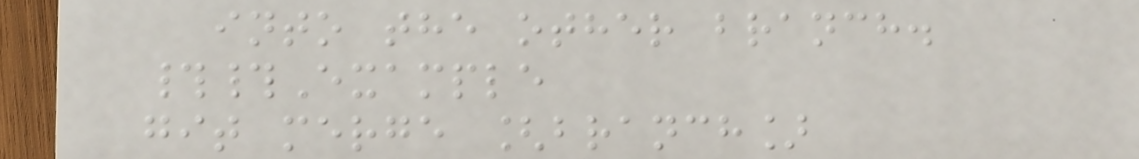into the other branch.
##Example
git merge [branch]
